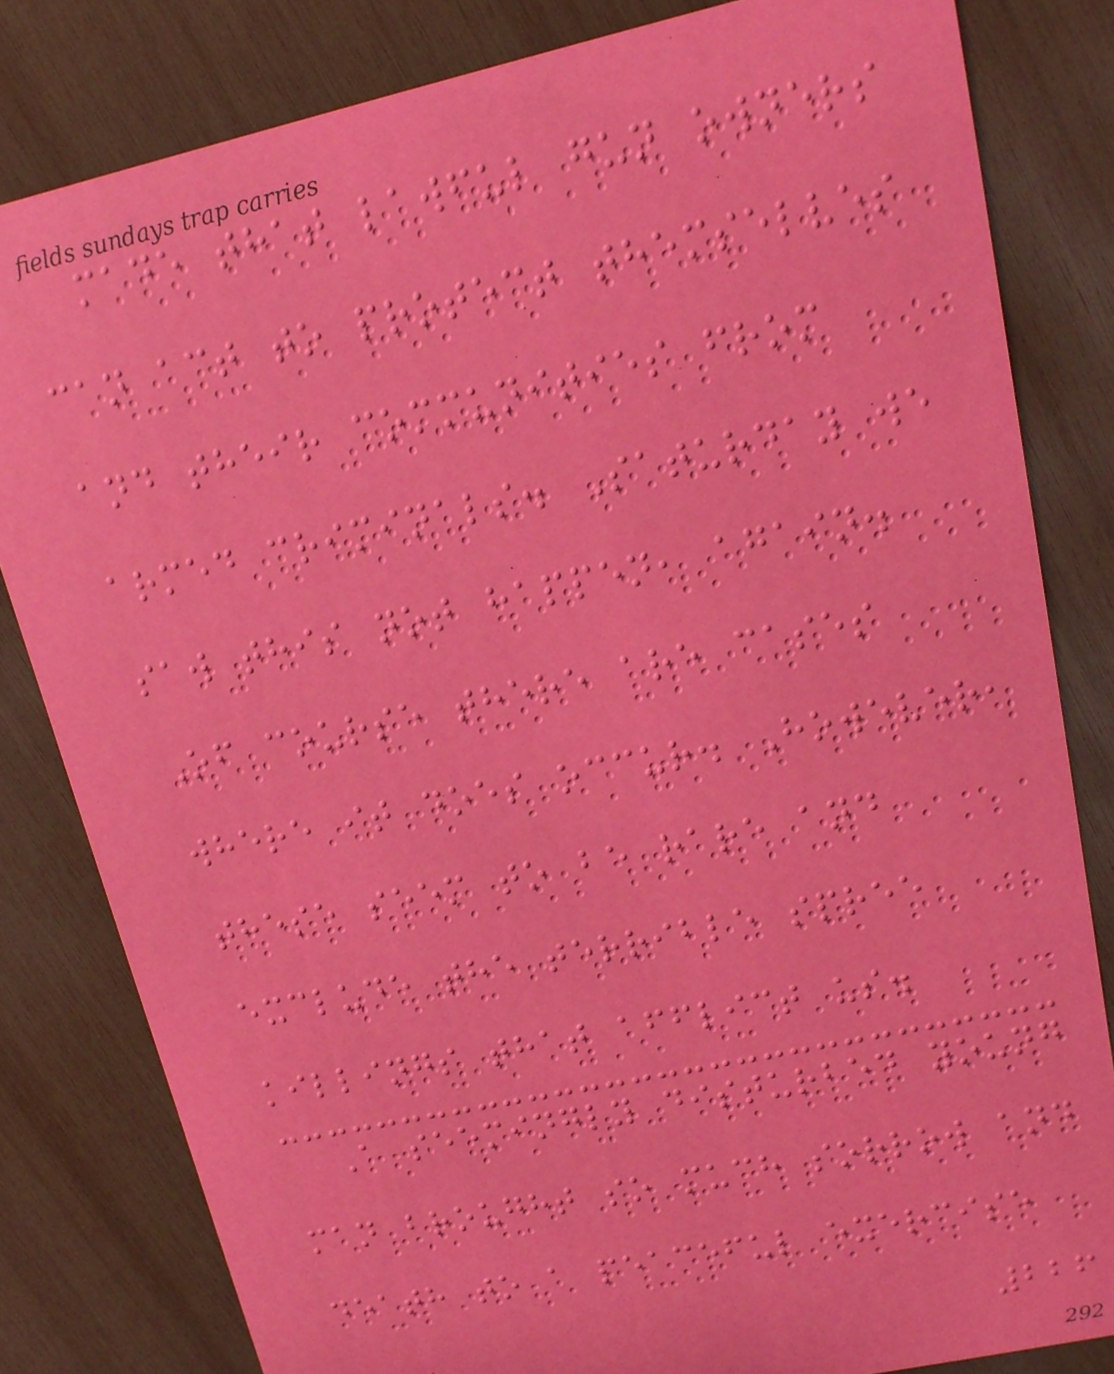made that lawful gun owners
can act to protect themselves
and their communities from
armed criminals. Saturday we
saw this not happen, again.
Of course there are cases
where it does occur. However,
these seem to be rare and
exclude the terrible spree
killings that afflict us.
A seemingly disturbed young
man brought so much sorrow and
death to a peaceful exercise
226
